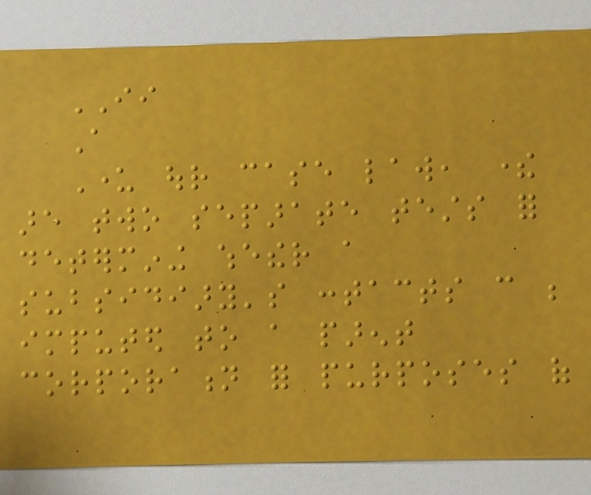II
A
Under our case law, there
are two separate tests for
determining whether a
subsidiary's contacts can be
imputed to a parent
corporation for purposes of
